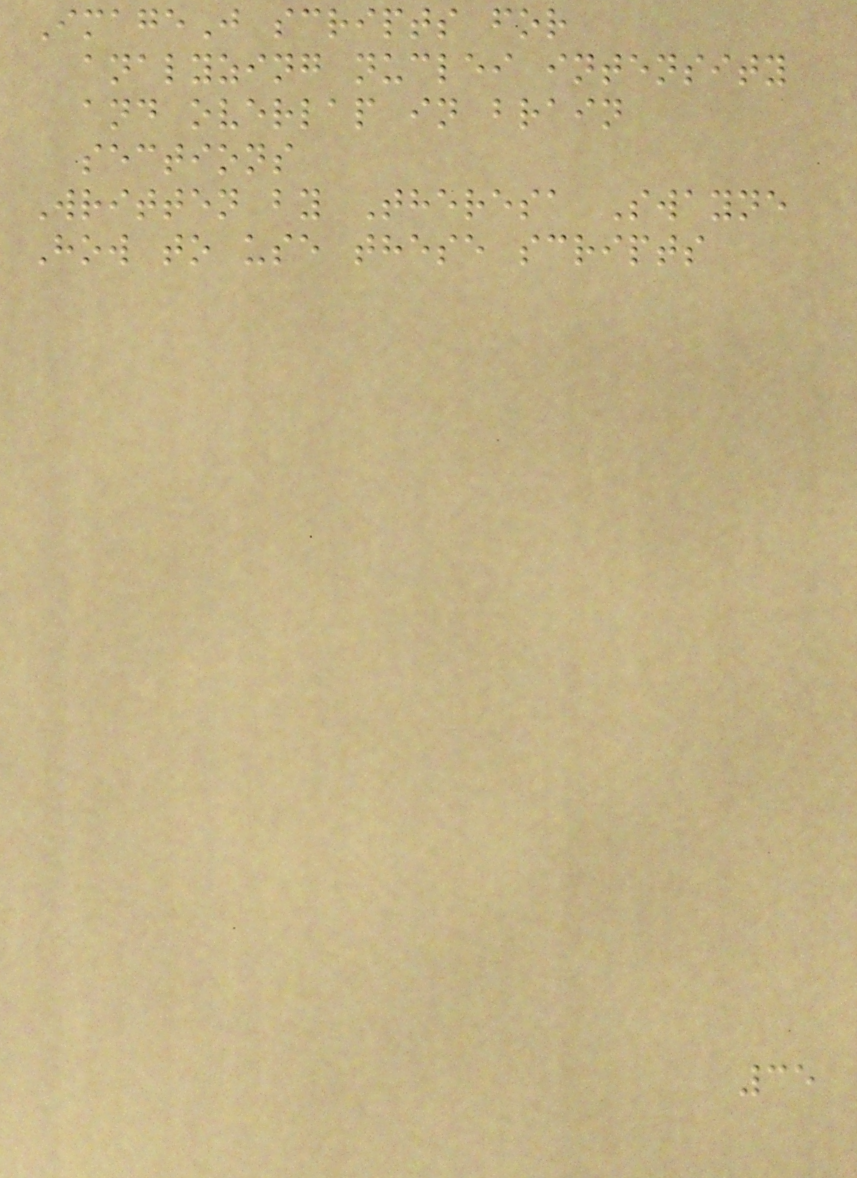ImageJ scripts for
analyzing nuclei intensity
and overlap in brain
sections
Written by Theresa Swayne
How to use these scripts
35
